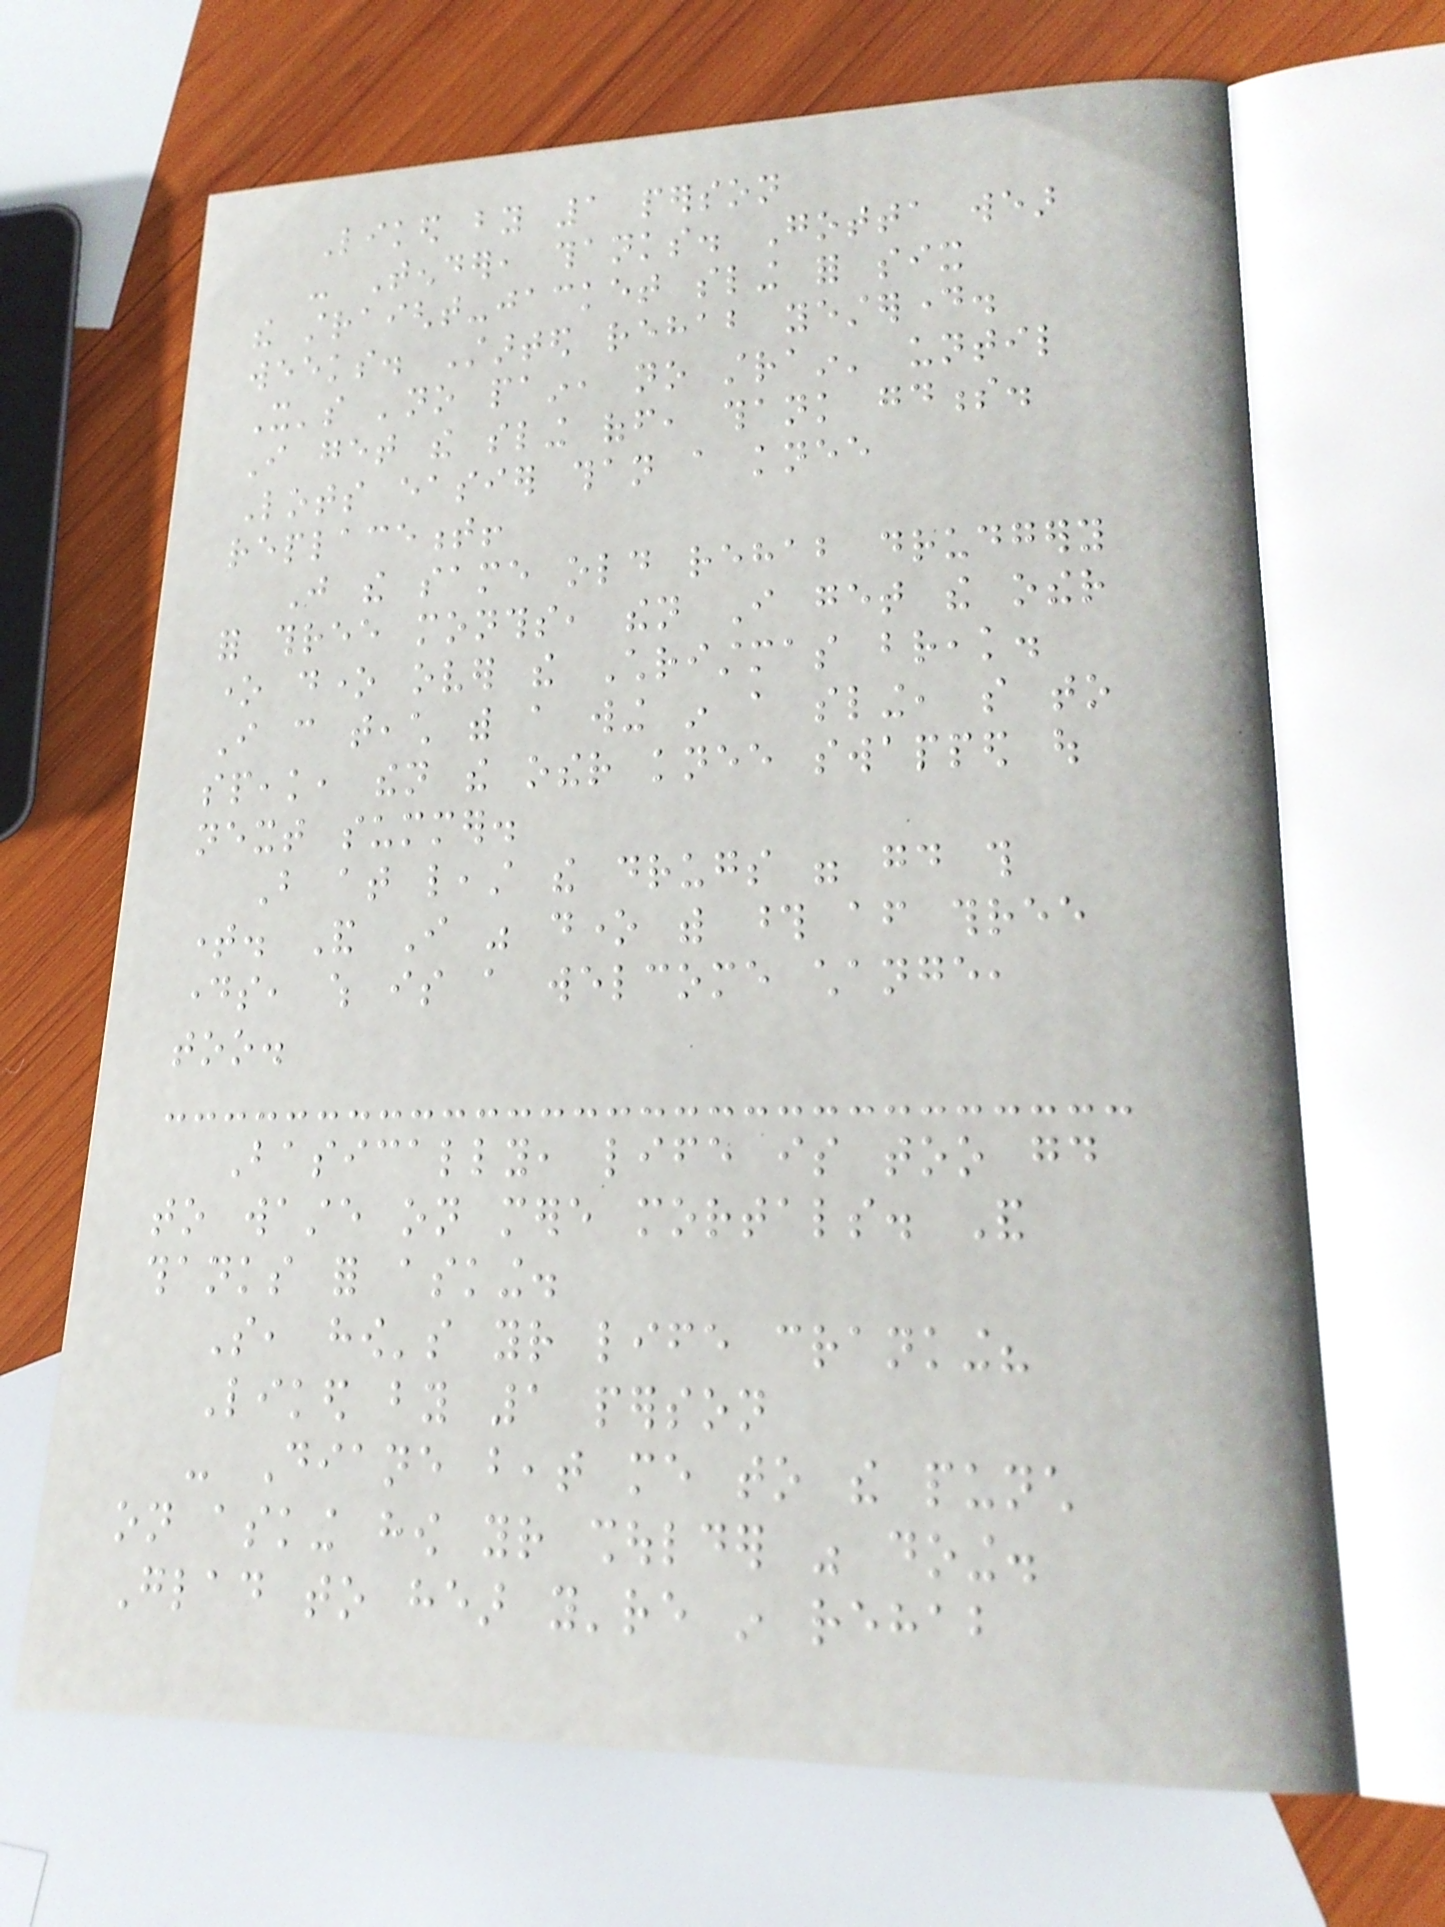Liked by 1 person
- Tender, thanks. Gotta wear
the straight-jacket sling for six
weeks. Started rehab yesterday.
It's 'no pain, no strain' until
I get the sling off, thank goodness.
Lots easier than a knee
replacement!
Just the same old rehab drudgery
for three months, then I get the other
one done over the Christmas break.
I can teach with a wing in a sling, so to
speak, then the other knee swapped out
next summer.
But at least the drugs were good this
time. And I was done with those after three
days, which is a welcome change,
too.
Basically, life is too good
to waste on mere mortals. And
thanks for asking.
So, how's your life cranking?
Liked by 1 person
- Diane beat me to the punch
on asking how your shoulder was doing.
Glad to hear you're in rehab
